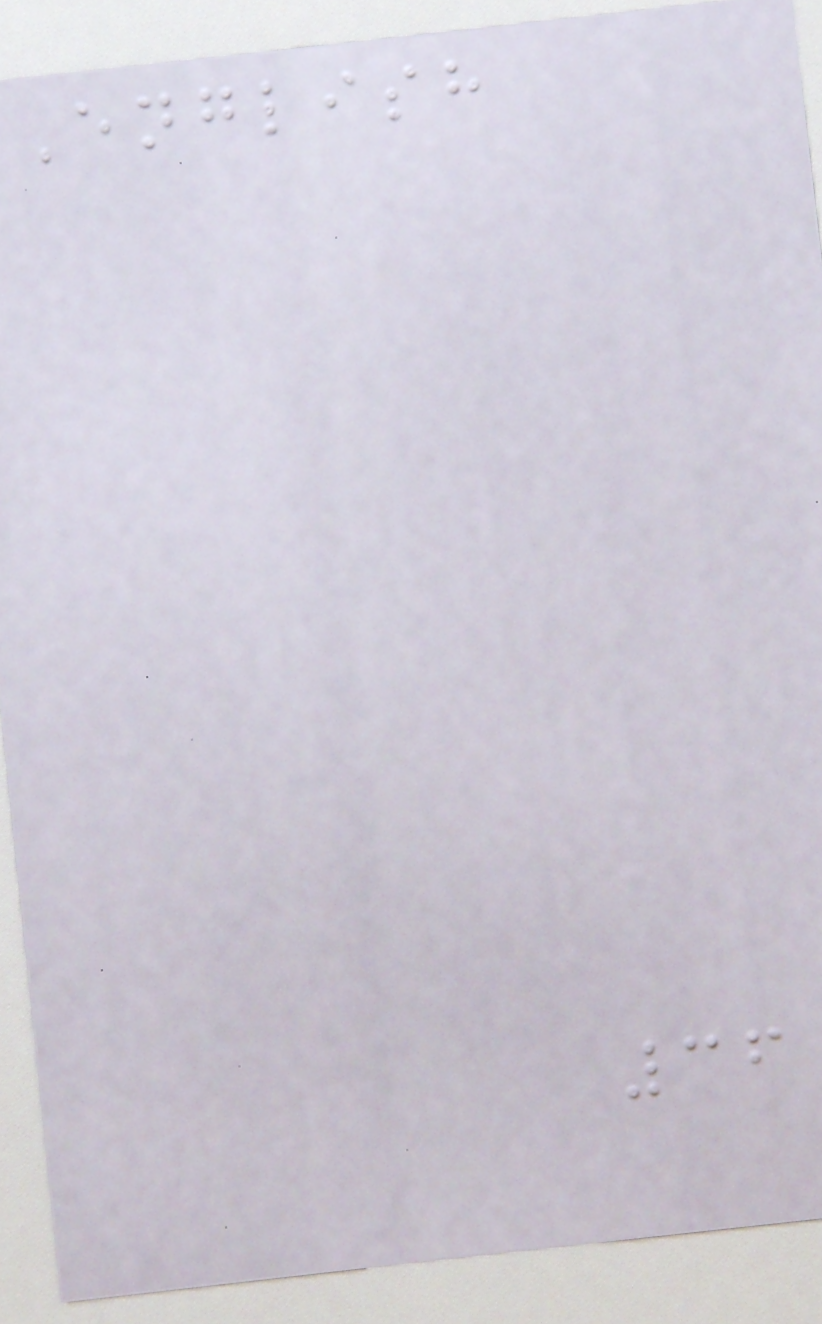English
36
